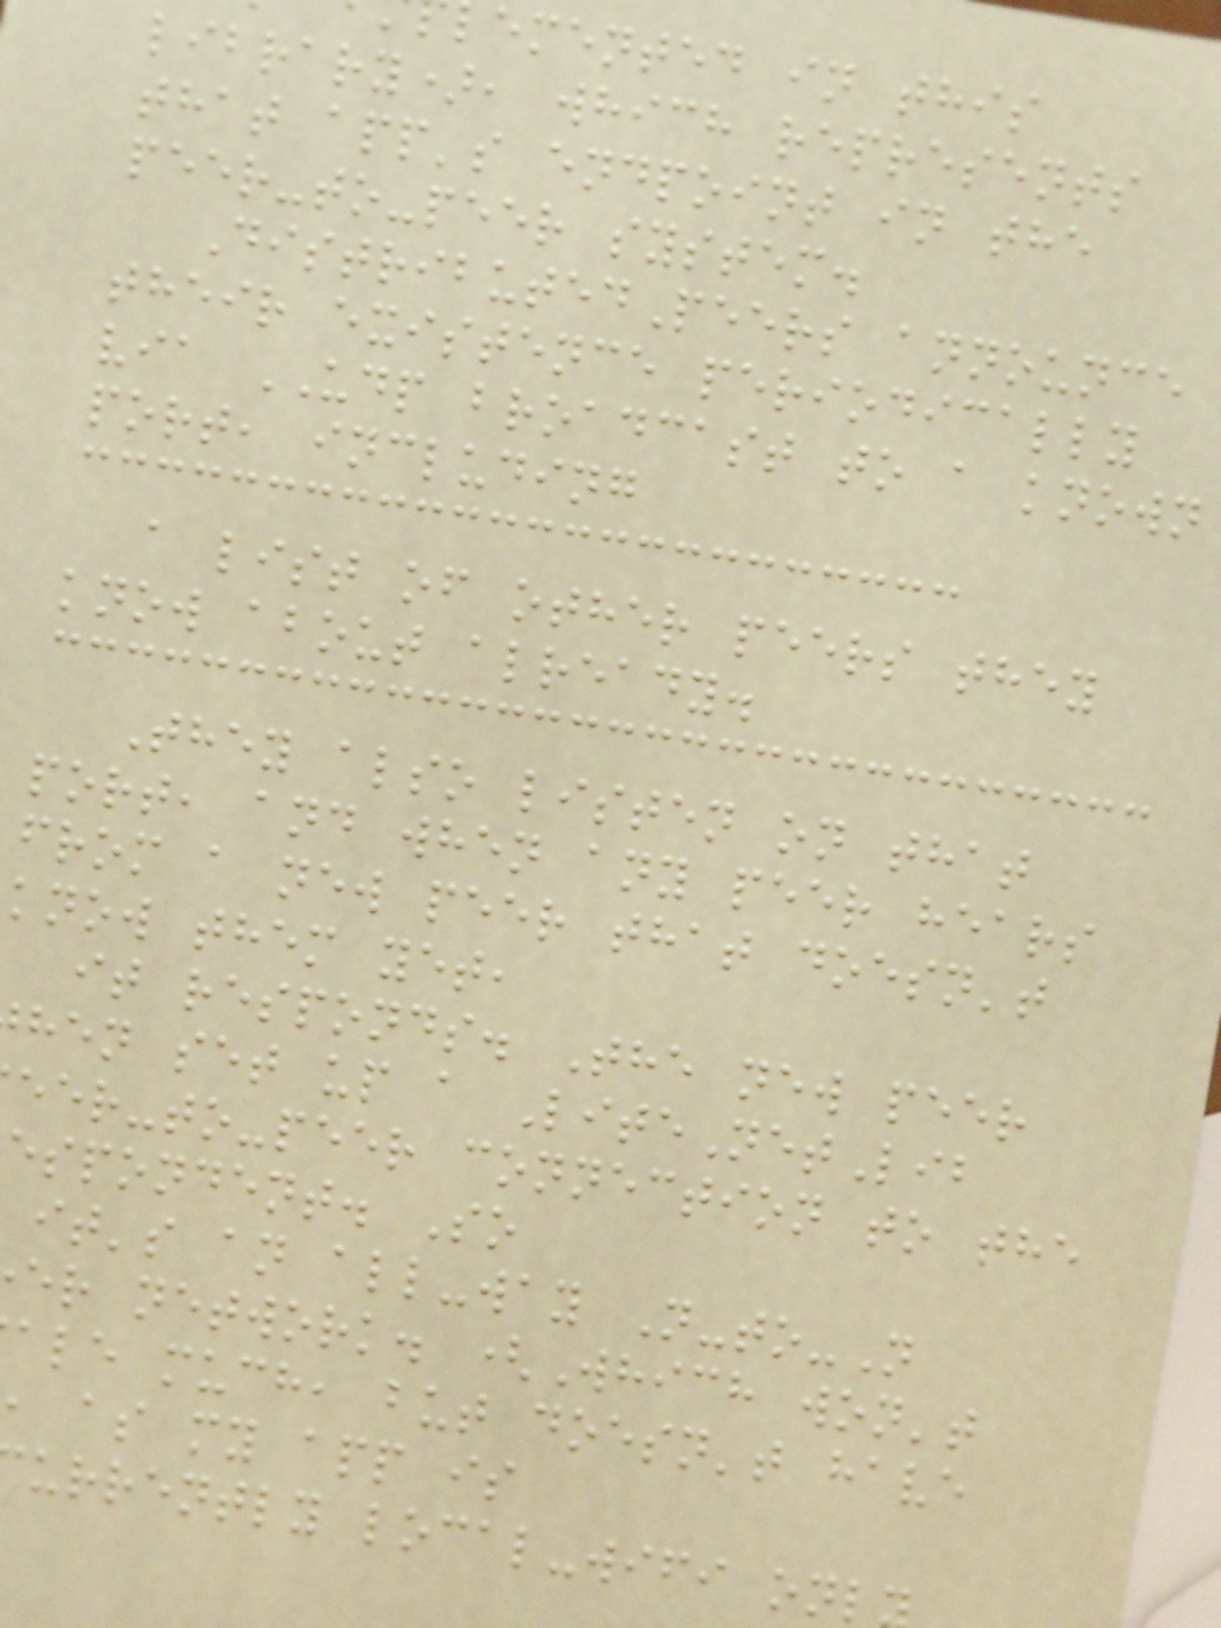emented in this
library), which represents
that app's endpoint in the
peer-to-peer system.
DistributedPeers announce
their existence periodically
via UDP broadcast to a known
port, including
a list of other peers they
know about already.
They also listen on that
port, and when any peer hears
from a new peer that doesn't
know them yet,
it responds. The new peer
hen set up a LiteNetLib
eer-to-peer connection to the
espondent. So
it's an all-way N-to-N
er network. (Which won't
ale much, but doesn't have
, as my app is
urrently local-wifi onl
